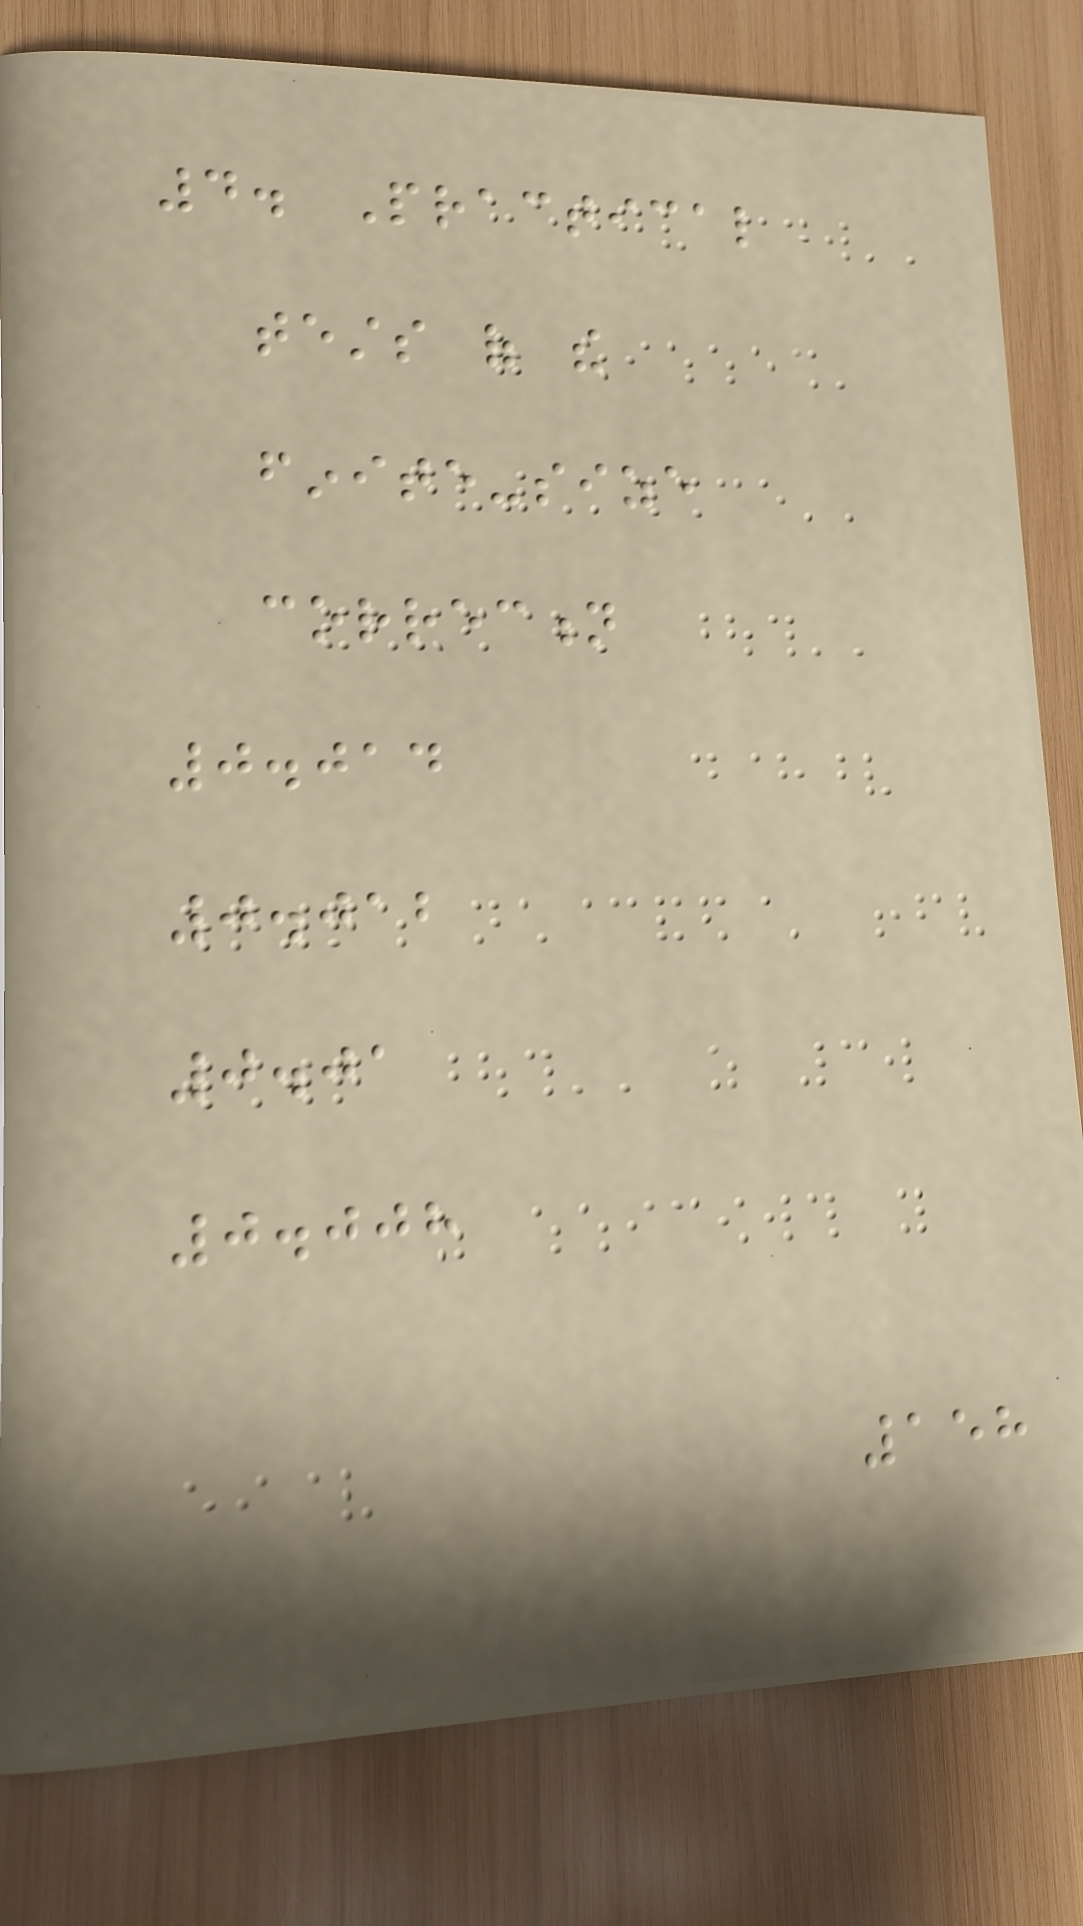4. Practical
tests of the
finite-size
correction
0.014
0.012
0.01
0.008
158
